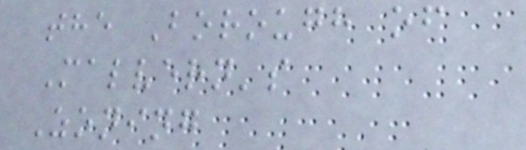the Borough of
Malvern's
Zoning
